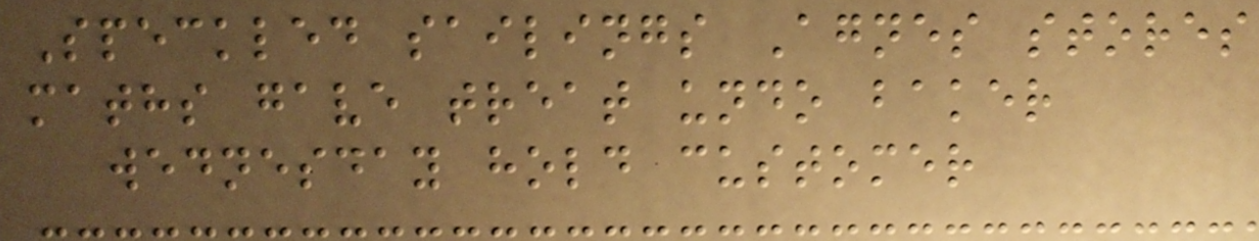Speckled sailings Agnes stores
maths gave treat undo baker
wednesday hold customer
